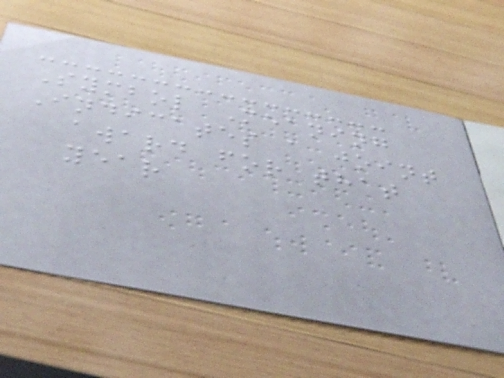Symbol Meaning
Indicates a joint
award for that
year
